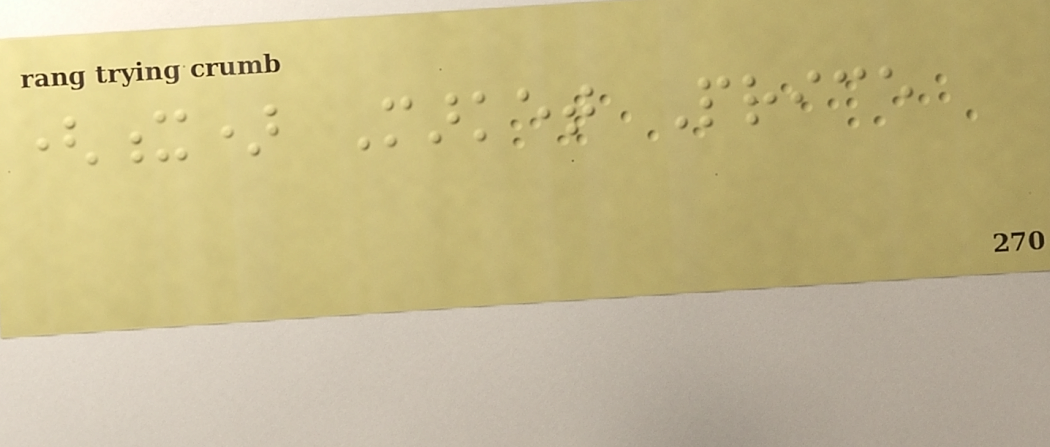(x) Market Price
